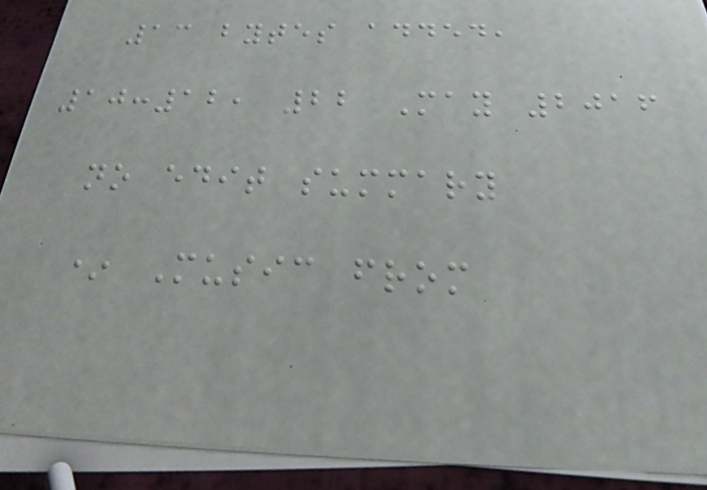13 bytes added,
10:12, 22 May 2016
no edit summary
* Music from
